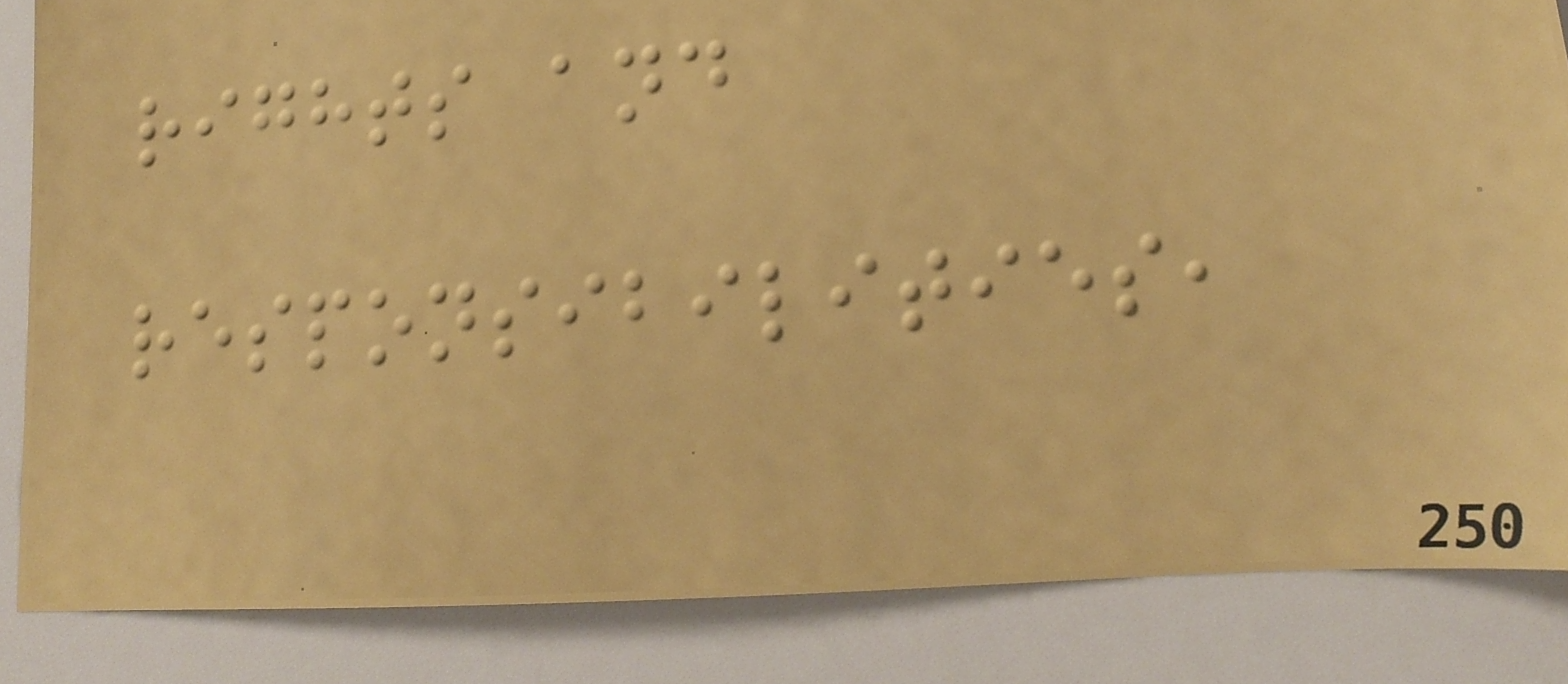rights and
responsibilities,
